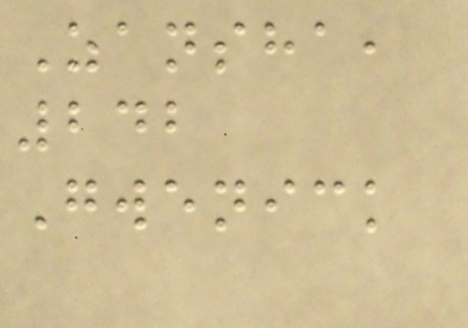Zansha,
242
Gwenick
